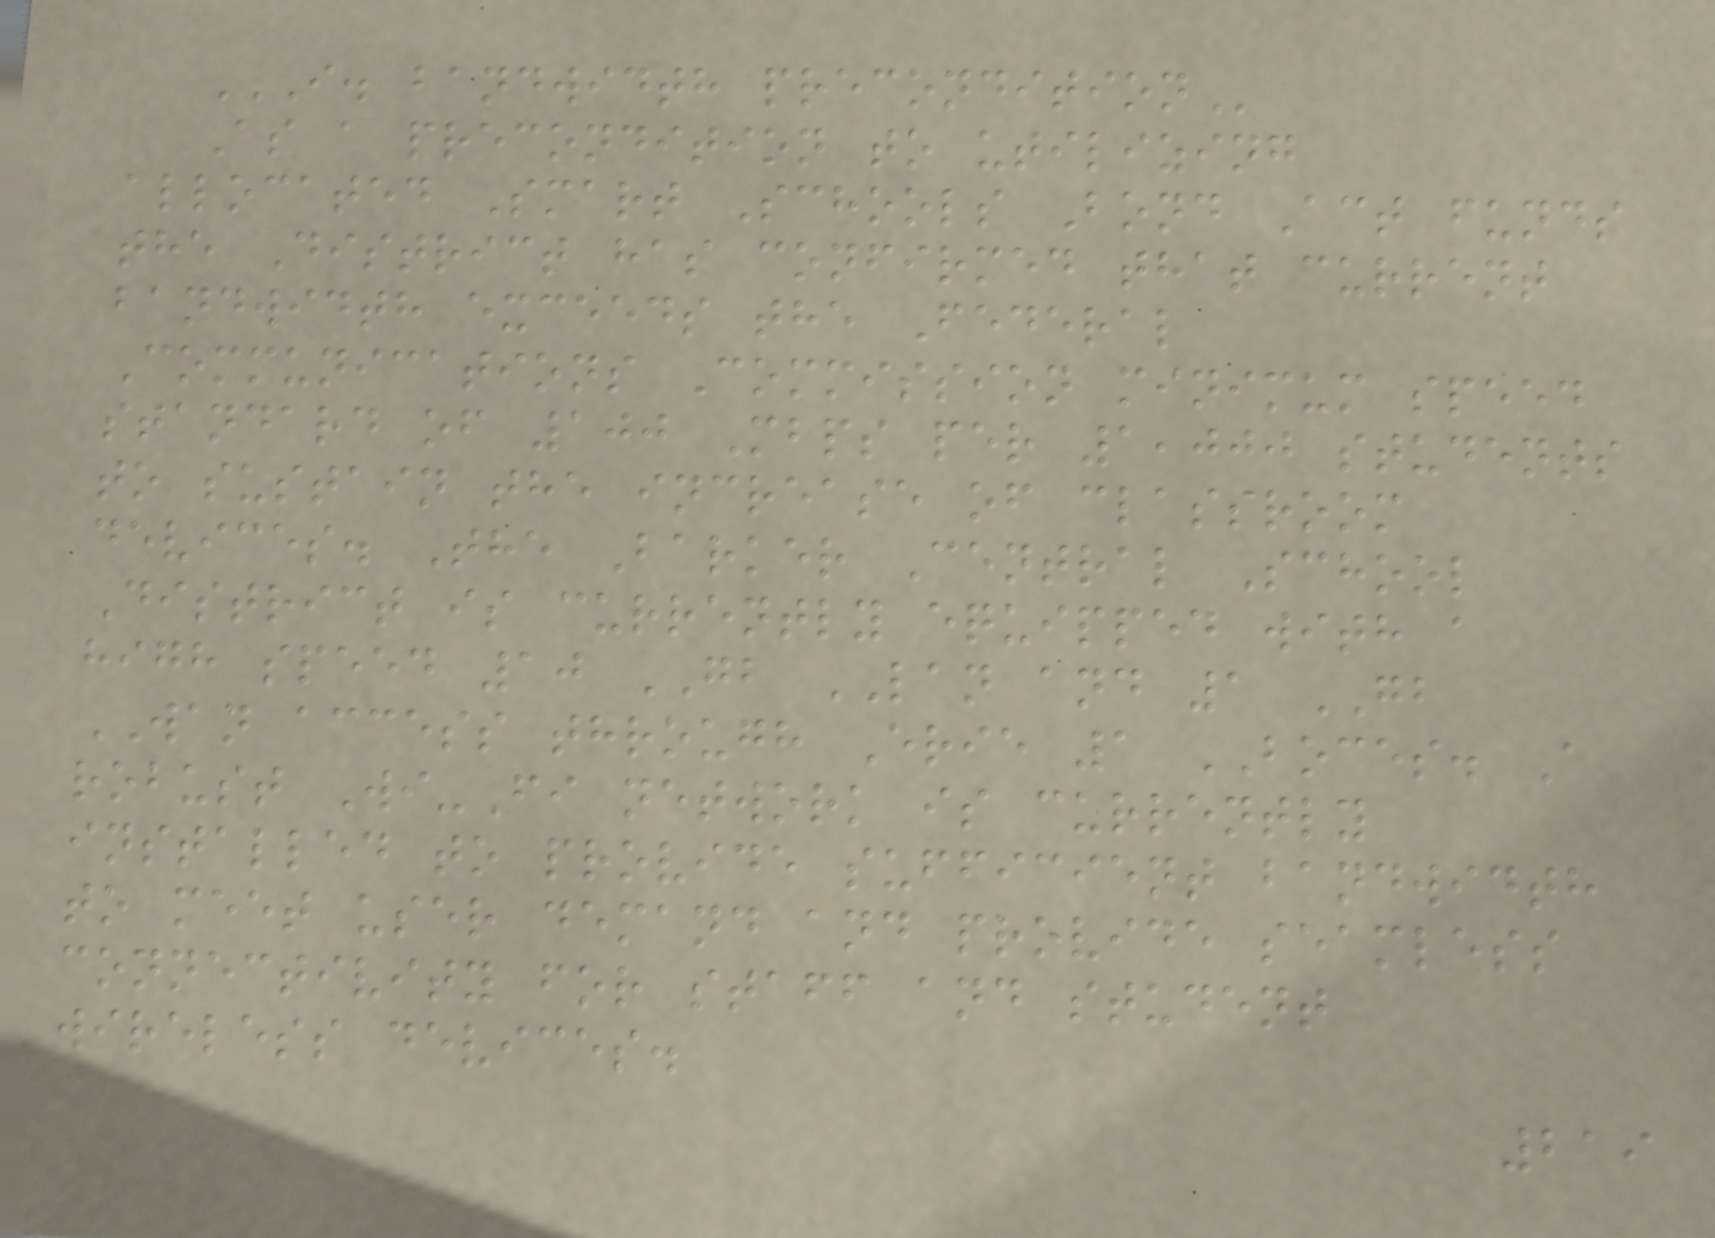I. BANDWIDTH PRECONDITION
As a precondition to utilizing
allocated Smart Schools Bond Act funds
the District has confirmed that current
bandwidth exceeds the Federal
Communications Commission minimum speed
standard of 100 Mbps per 1,000 students
to sustain the increase of classroom
devices. The Barker Central School
District is currently equipped with a
high speed 10 GB LAN and 1 GB
WAN access through Erie 1 BOCES. A
robust Wi-Fi network is currently
installed to provide sufficient bandwidth
to meet user demand and provide seamless
connectivity for staff and student
wireless devices.
219
